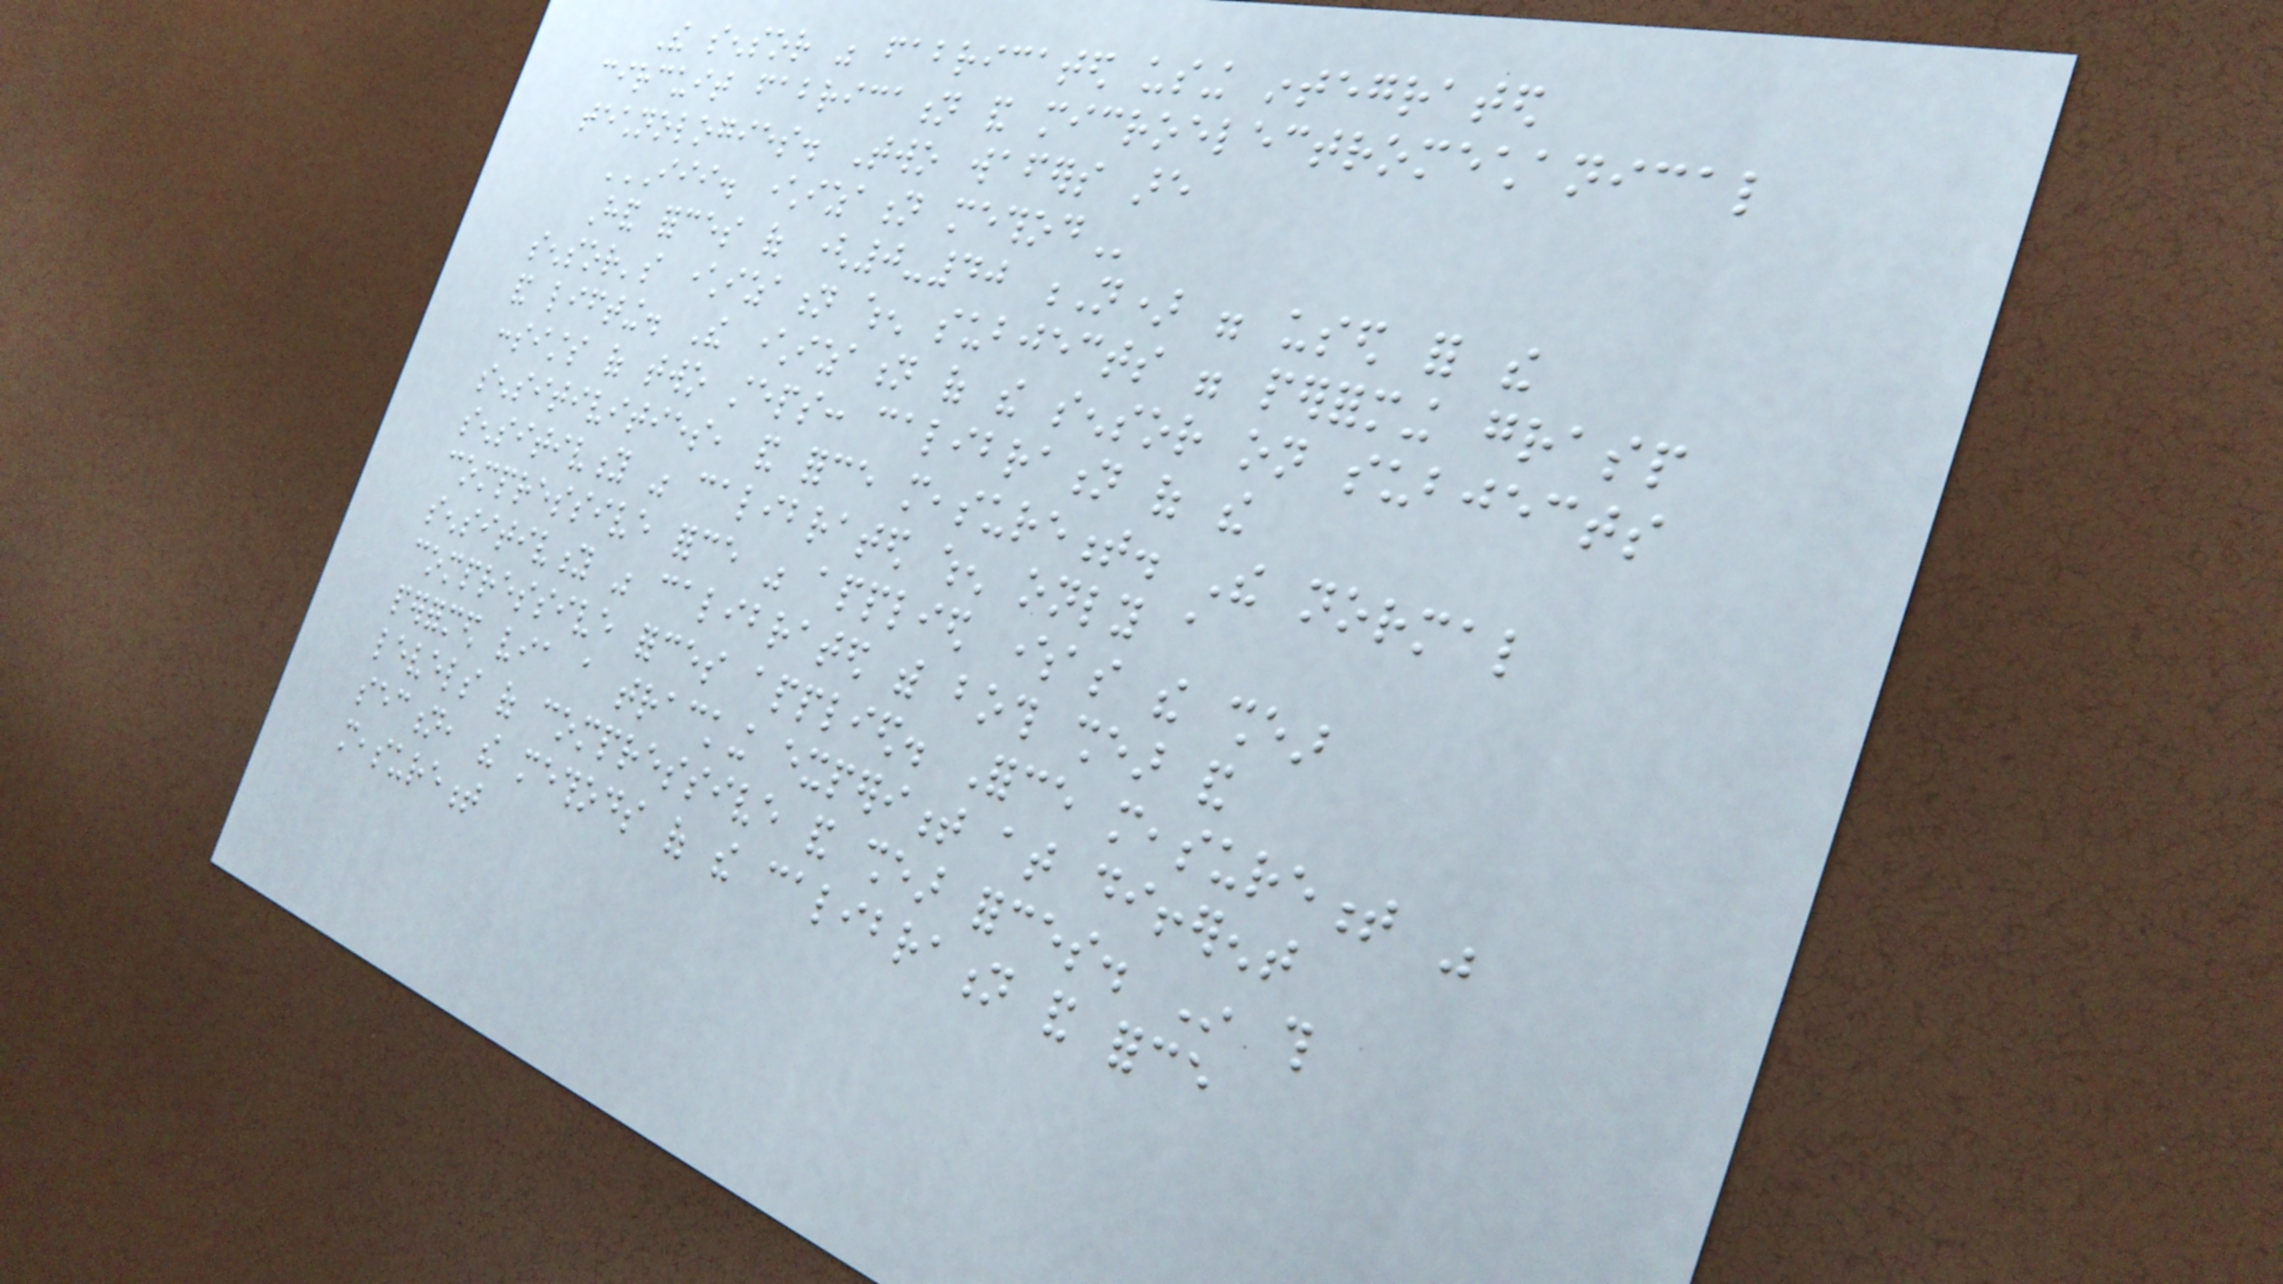The sensor was fabricated using integrated
circuit fabrication and microelectromechanical
technologies. Two wafers are
III. CHARACTERIZATION METHOD
Hand forces of (0-40 N) were used for the
sensor's characterization when subjects were performing grasp
and lifting. The characterization of the sensor on subjects
consists of two steps: calibration of the
sensitivities, and force measurement. The normal
sensitivity was calibrated when only a
compressive force was applied whereas the shear
sensitivity was calibrated with both shear and
compressive forces applied. Force measurement was
performed via a tracking experiment at different
levels of compressive and shear forces. In this
section, the methods of the calibration and force
measurement
